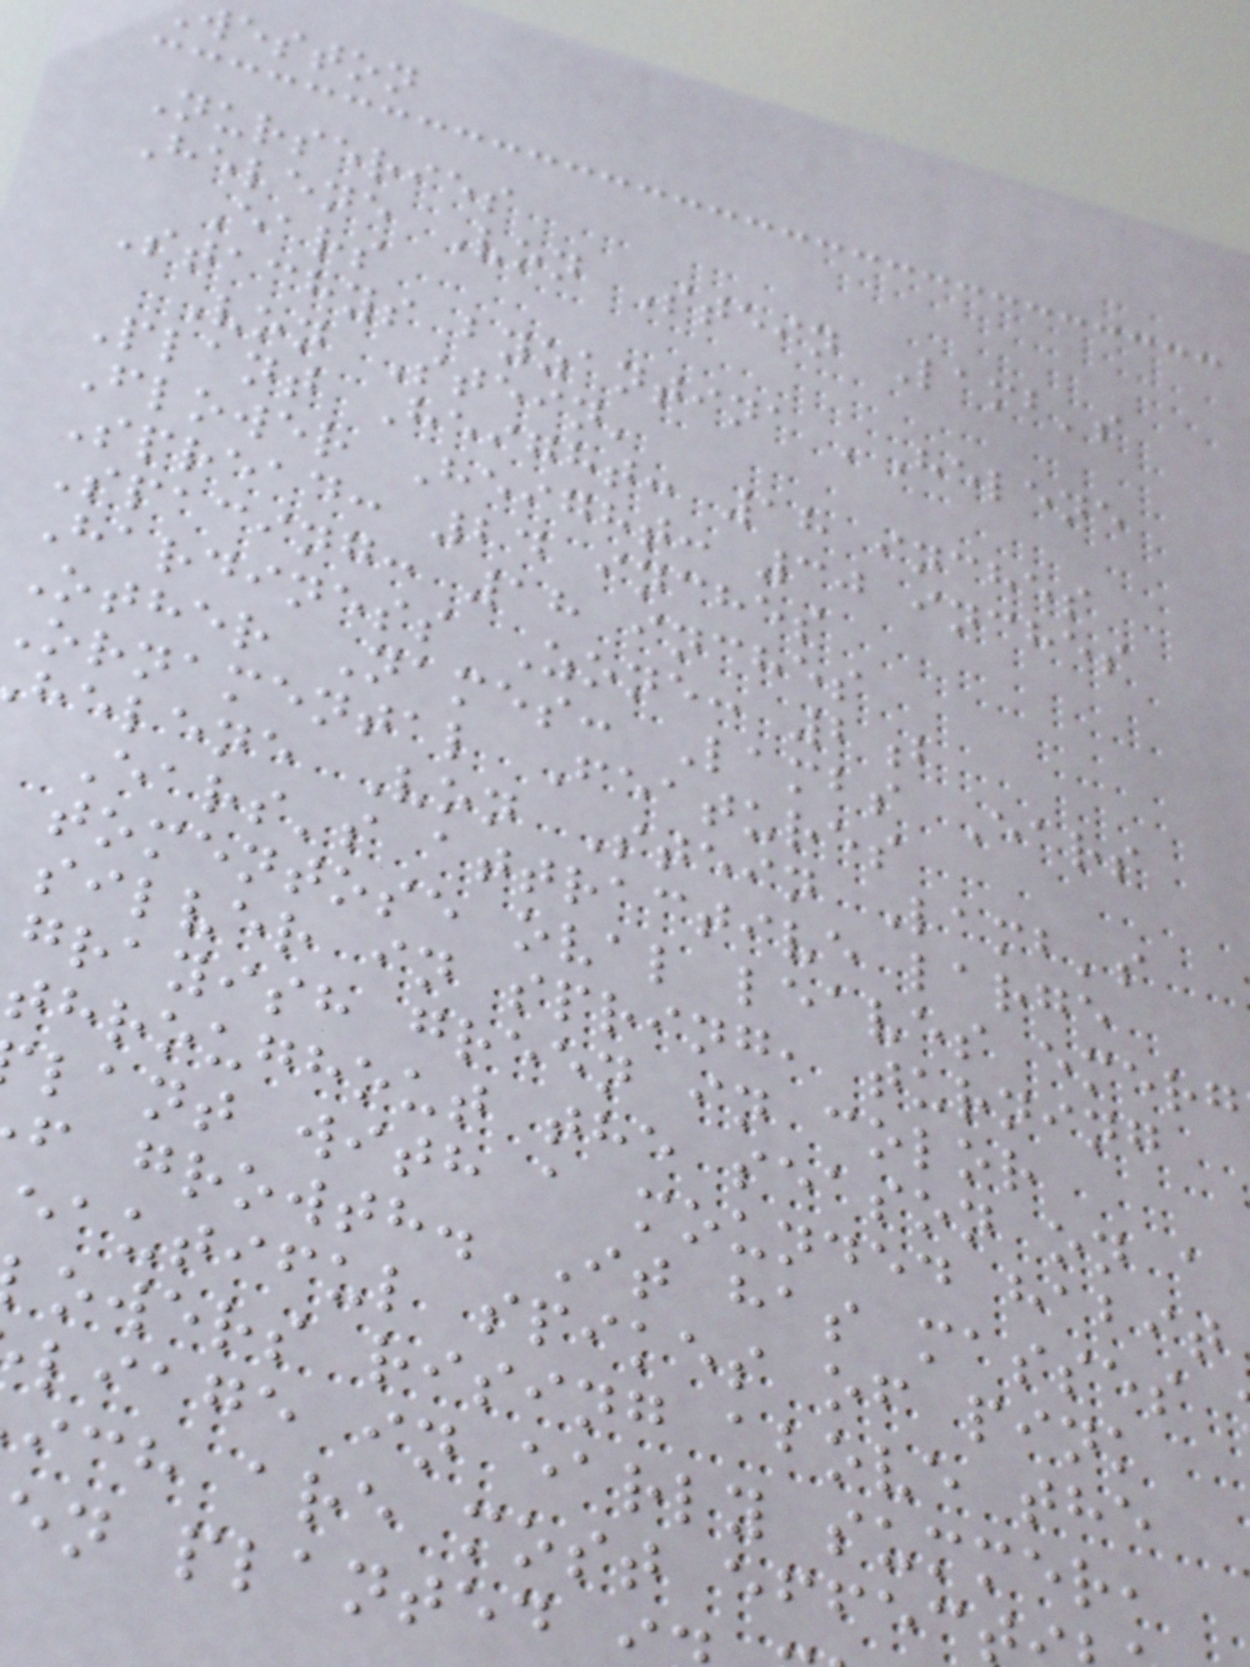weston
Nurseries
Helene Von Stein Lamb's
Ears
Stachys byzantina 'Helene
Von Stein'
Plant Height: 18 inches
Flower Height: 30 inches
Spread: 24 inches
Spacing: 18 inches
Hardiness Zone: 2b
Other Names: Lambs Ears
ornamental Features
helene Von Stein Lamb's
Ears's attractive large
tomentose oval leaves emerg
silver in spring, turning
grayish green in color
throughout the season on a
lant with a mounded habit
f growth. It has masses
eautiful spikes of pink
owers rising above the
liage in early summer,
ich are most effec
en planted
